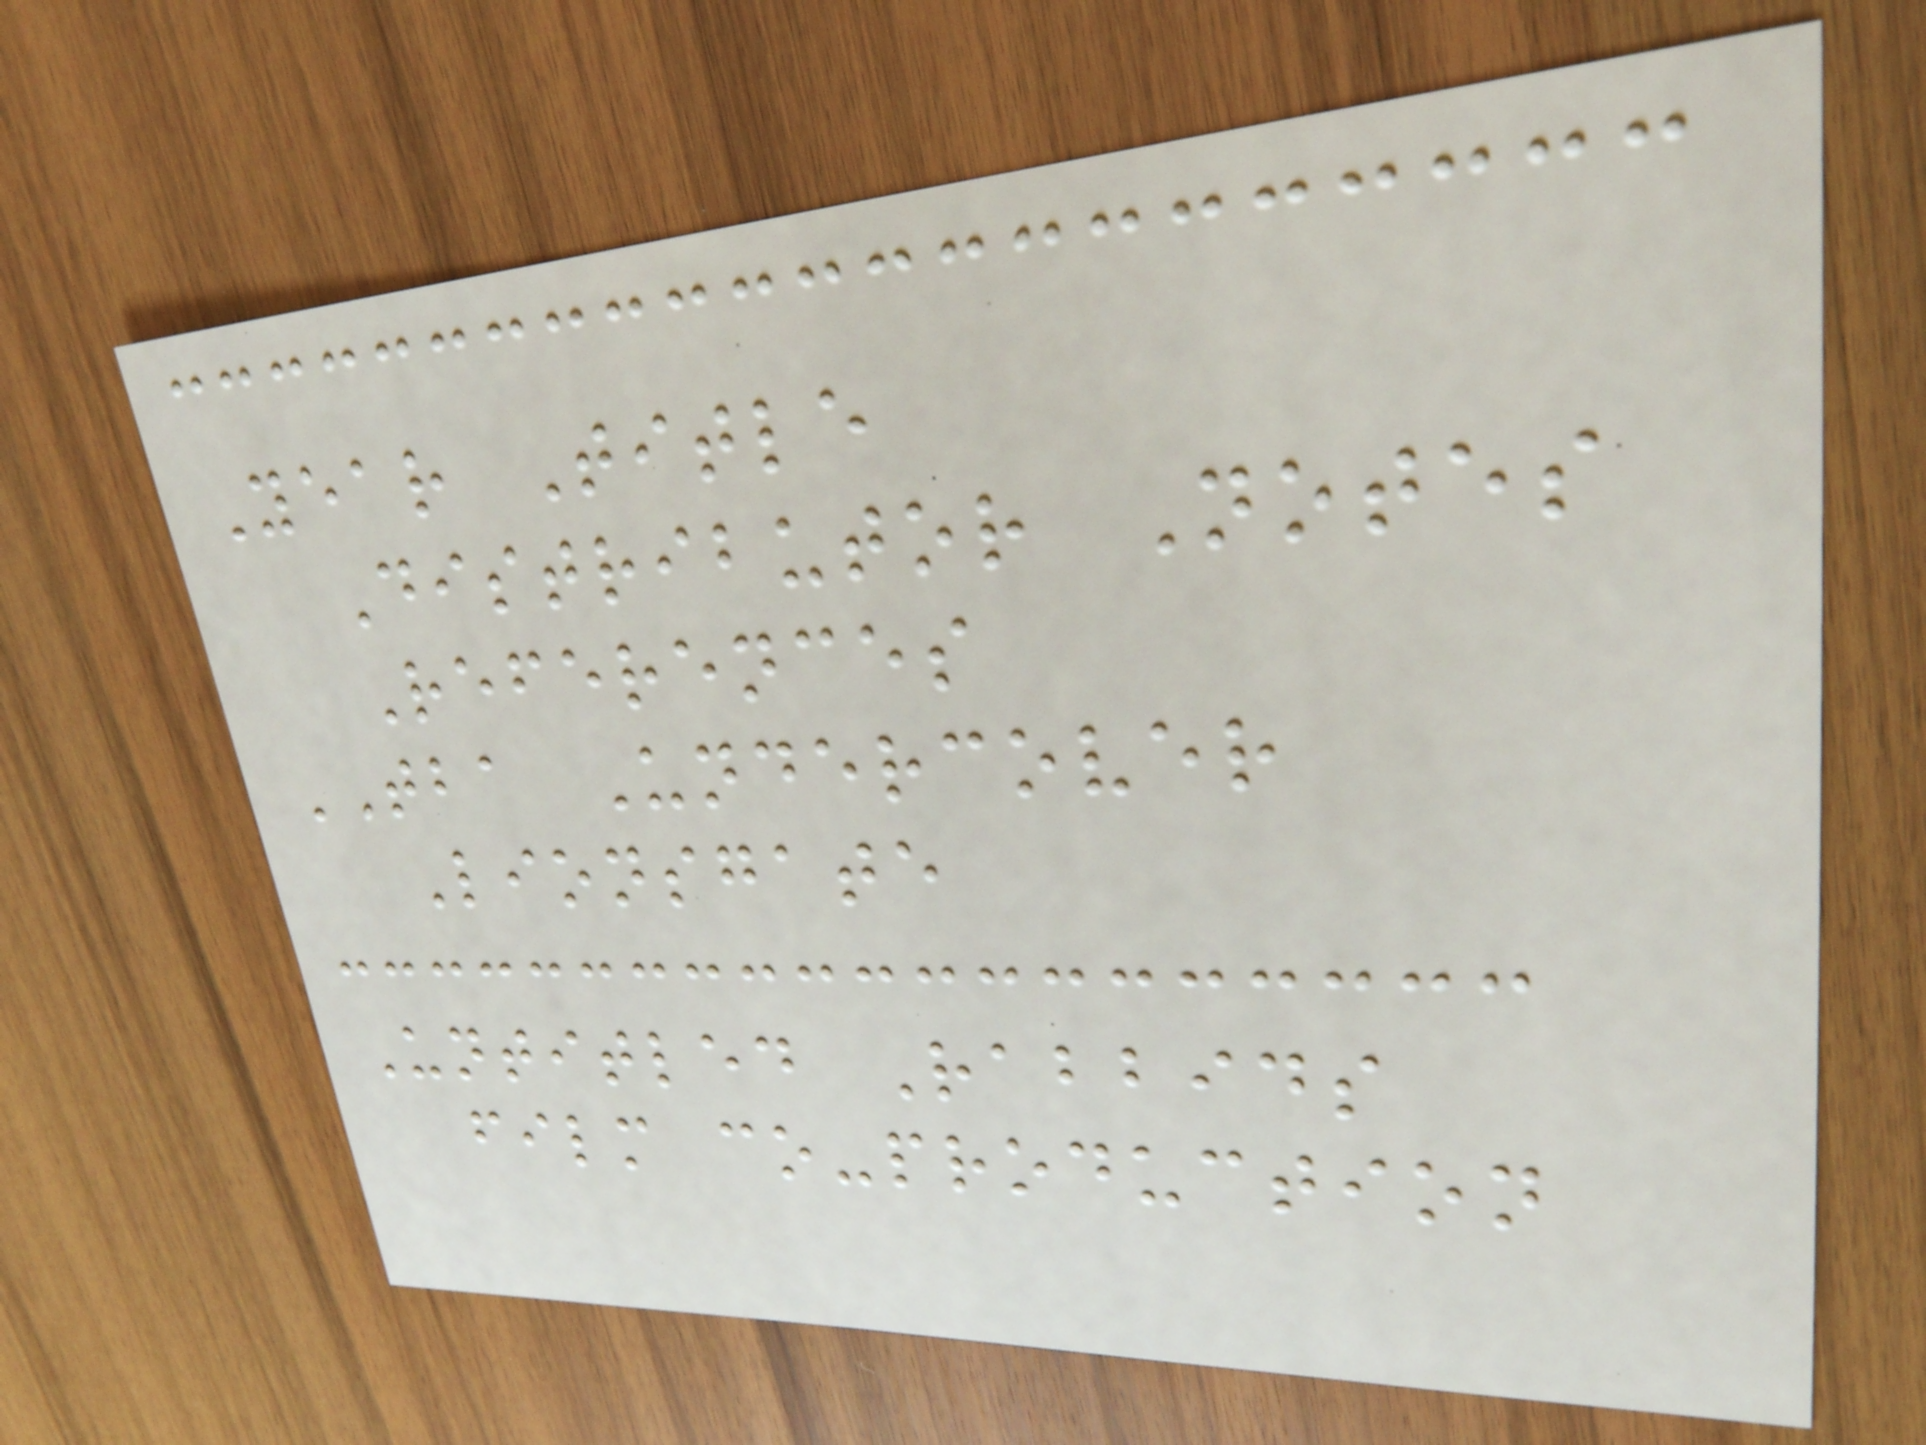Year Title
Distributor Notes
References
TBA Undercover
Lionsgate
Untitled Rabbids
film co-production
